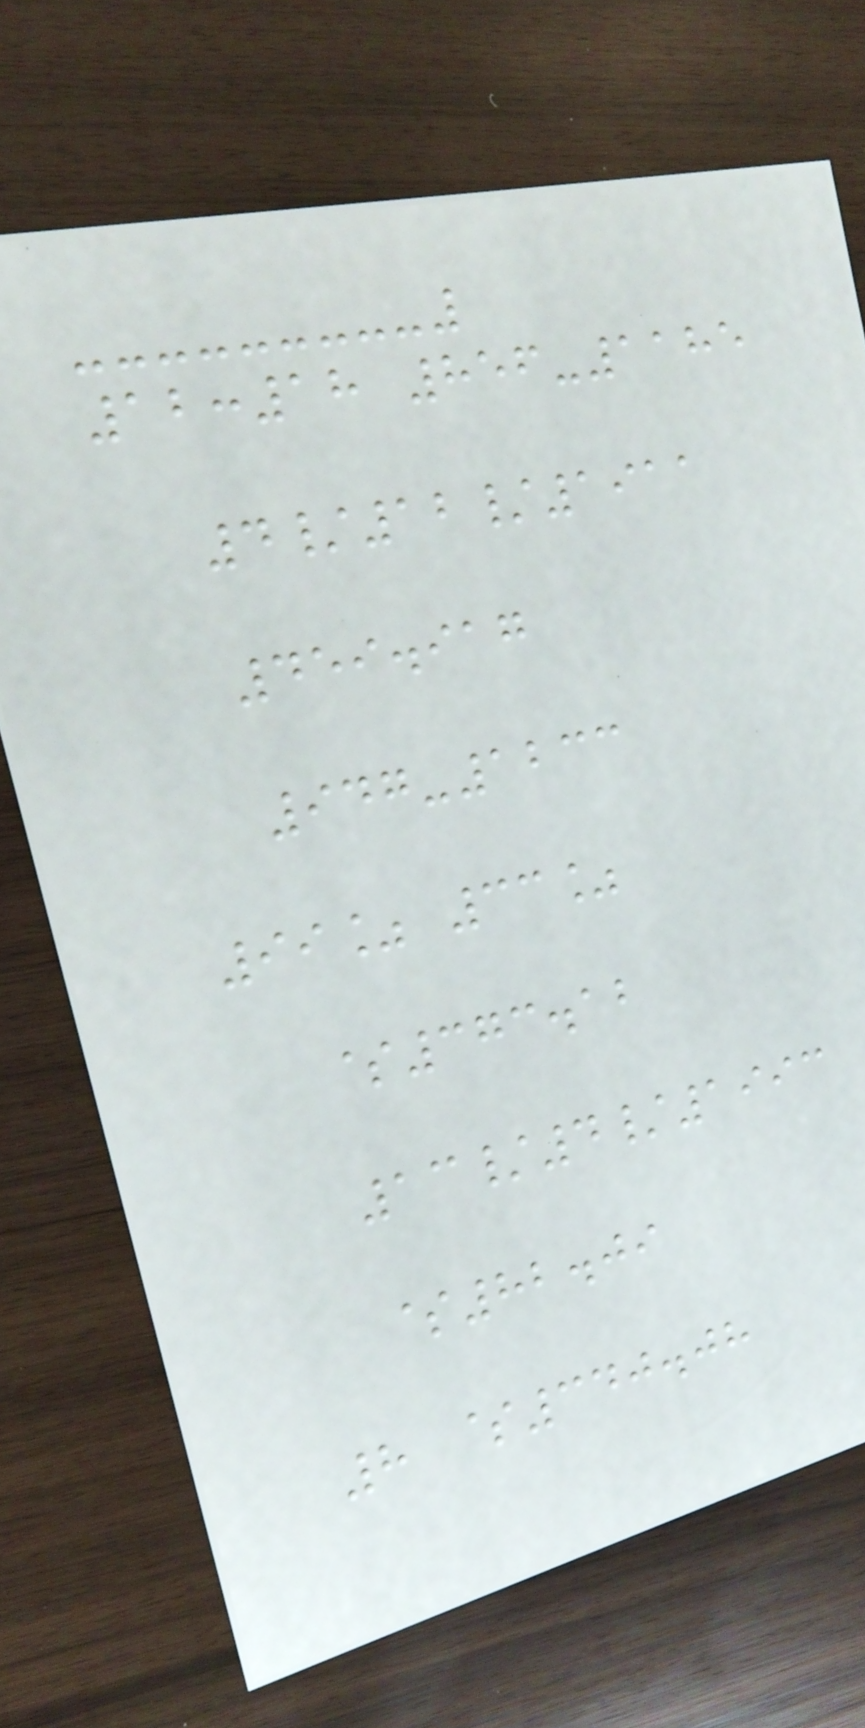12:18 856-1185
4/12/1911
459.917
947-1233
99% 33%
$373.12
13/4/1993
$82.09
8 $340.08
